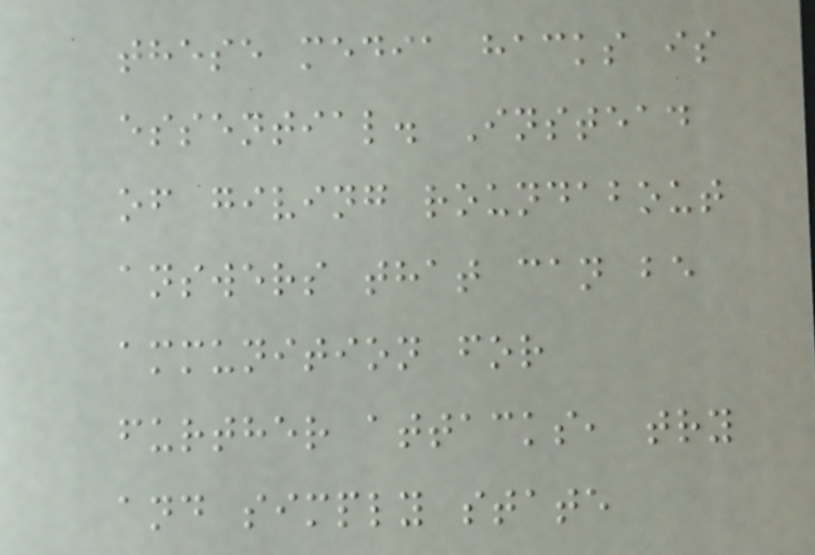these media hacks is
essential. Instead
of giving roundabout
answers that can be
ammunition for
further attacks, try
and simply state
